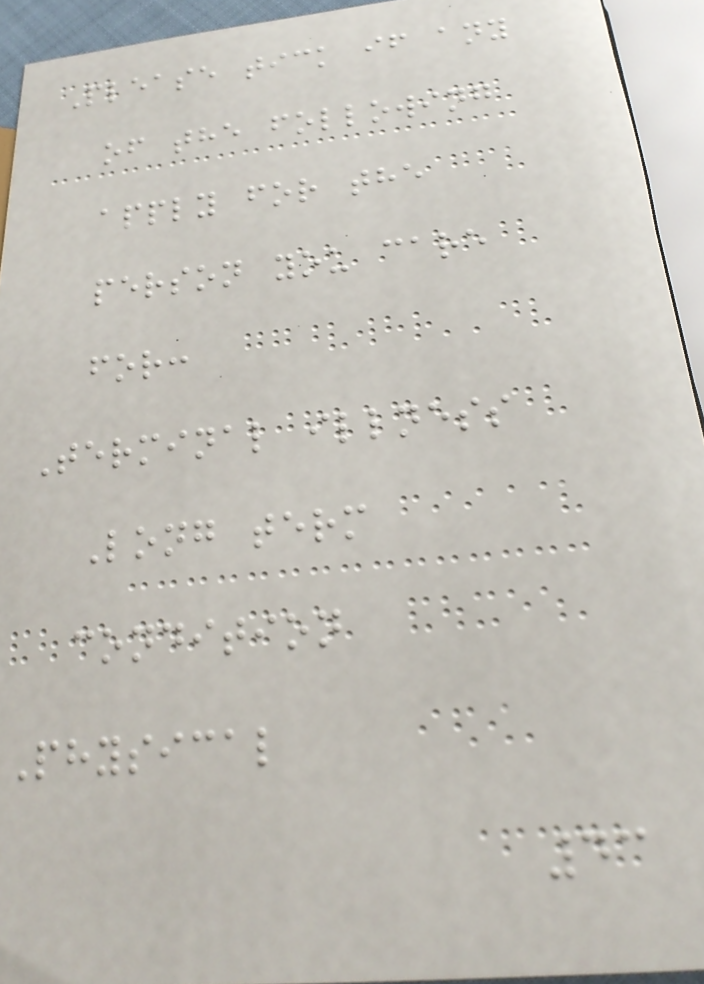Please tick if any
of the following
apply for the
person you care
for:
Terminal illness
Long term
condition
Physical
43
